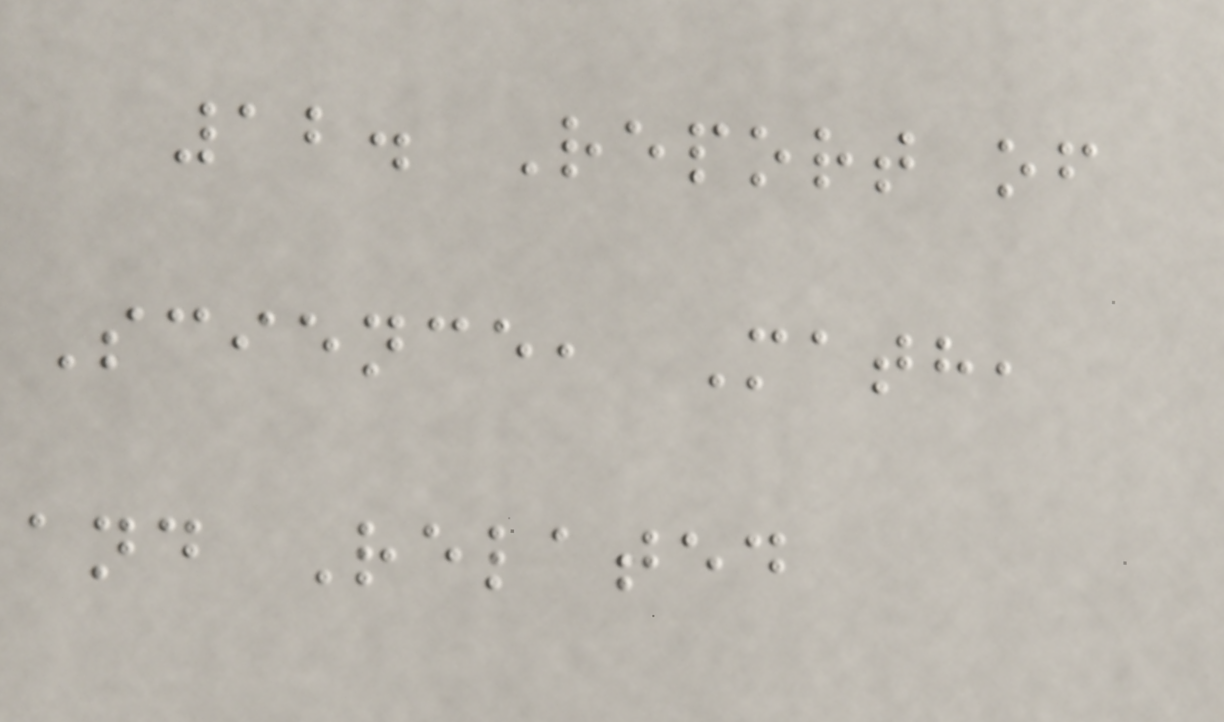12. Report of
Science, Math,
and Related
